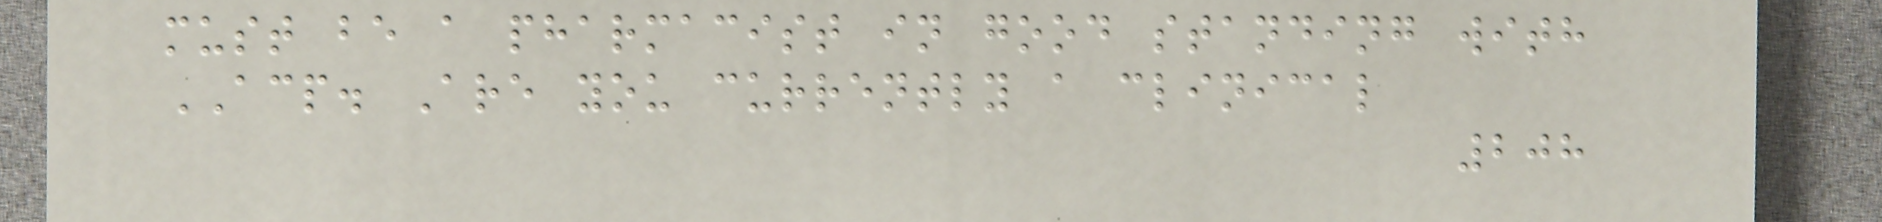must be a pharmacist in good standing with
ACP. Are you currently a clinical
208
